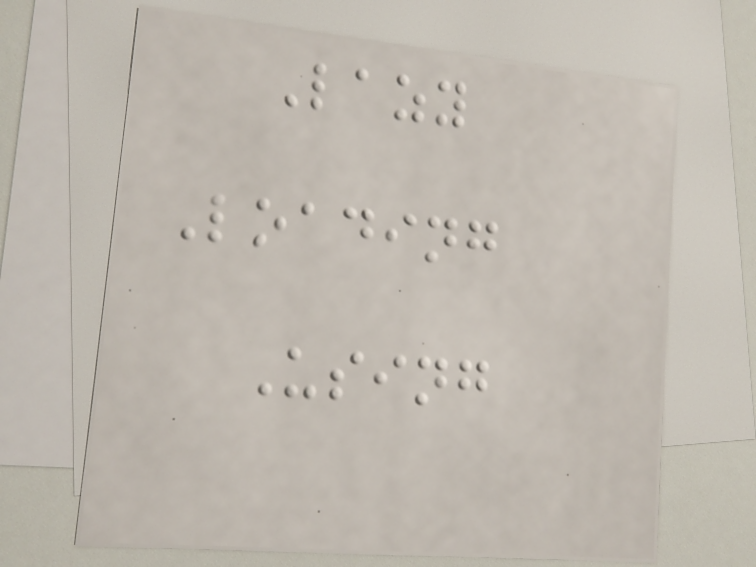Lazy
Loading
Using
